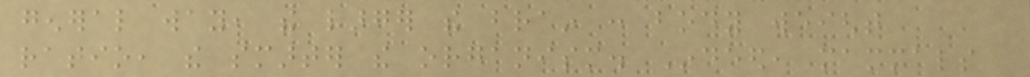general way, the larger the brain : body weight
ratio, the smarter the organism. Indeed, mammals
